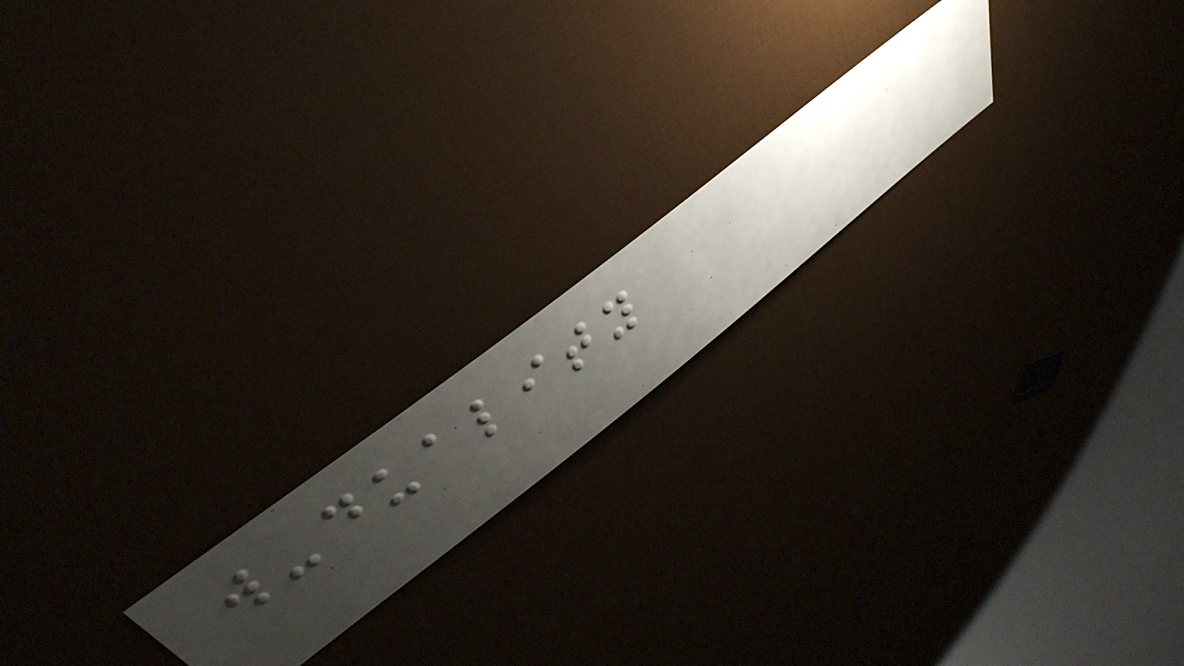w-duality
